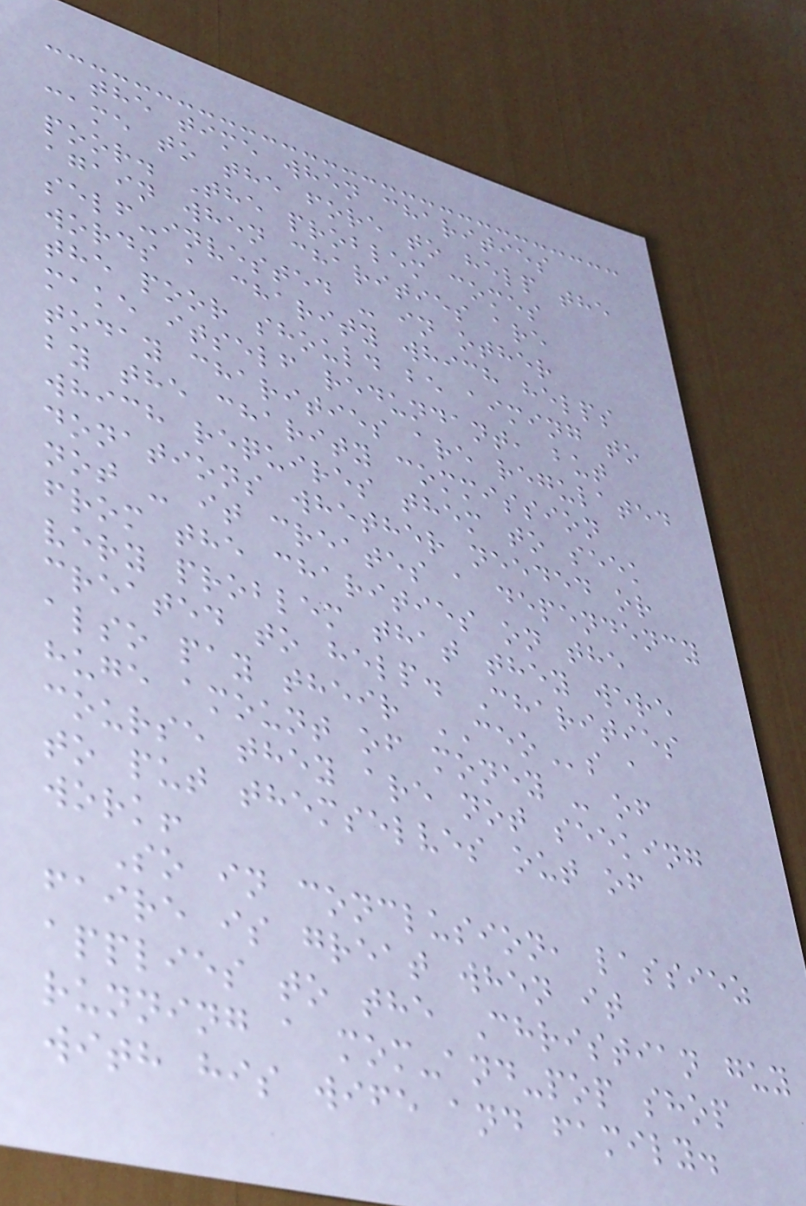the time when charities
came to the fore to help the
poor. The problem comes
again when charities are
self-invested - in other
words a charity which helps
the poor should be aiming to
make itself redundant, but
today charities are regulated
by the charity commission
which requires them to seek
donations whether needed or
not - it creates a dependency
from the charities on the
very problem that they were
created to help. Charities
also pay their CEOs a
huge amount of money - of
course they are not seeking
to put themselves out of
work!
So in conclusion, lassiez
faire is great when it
applies to the Christian guy
running a mom-and-pop shop
with his wife and family.
